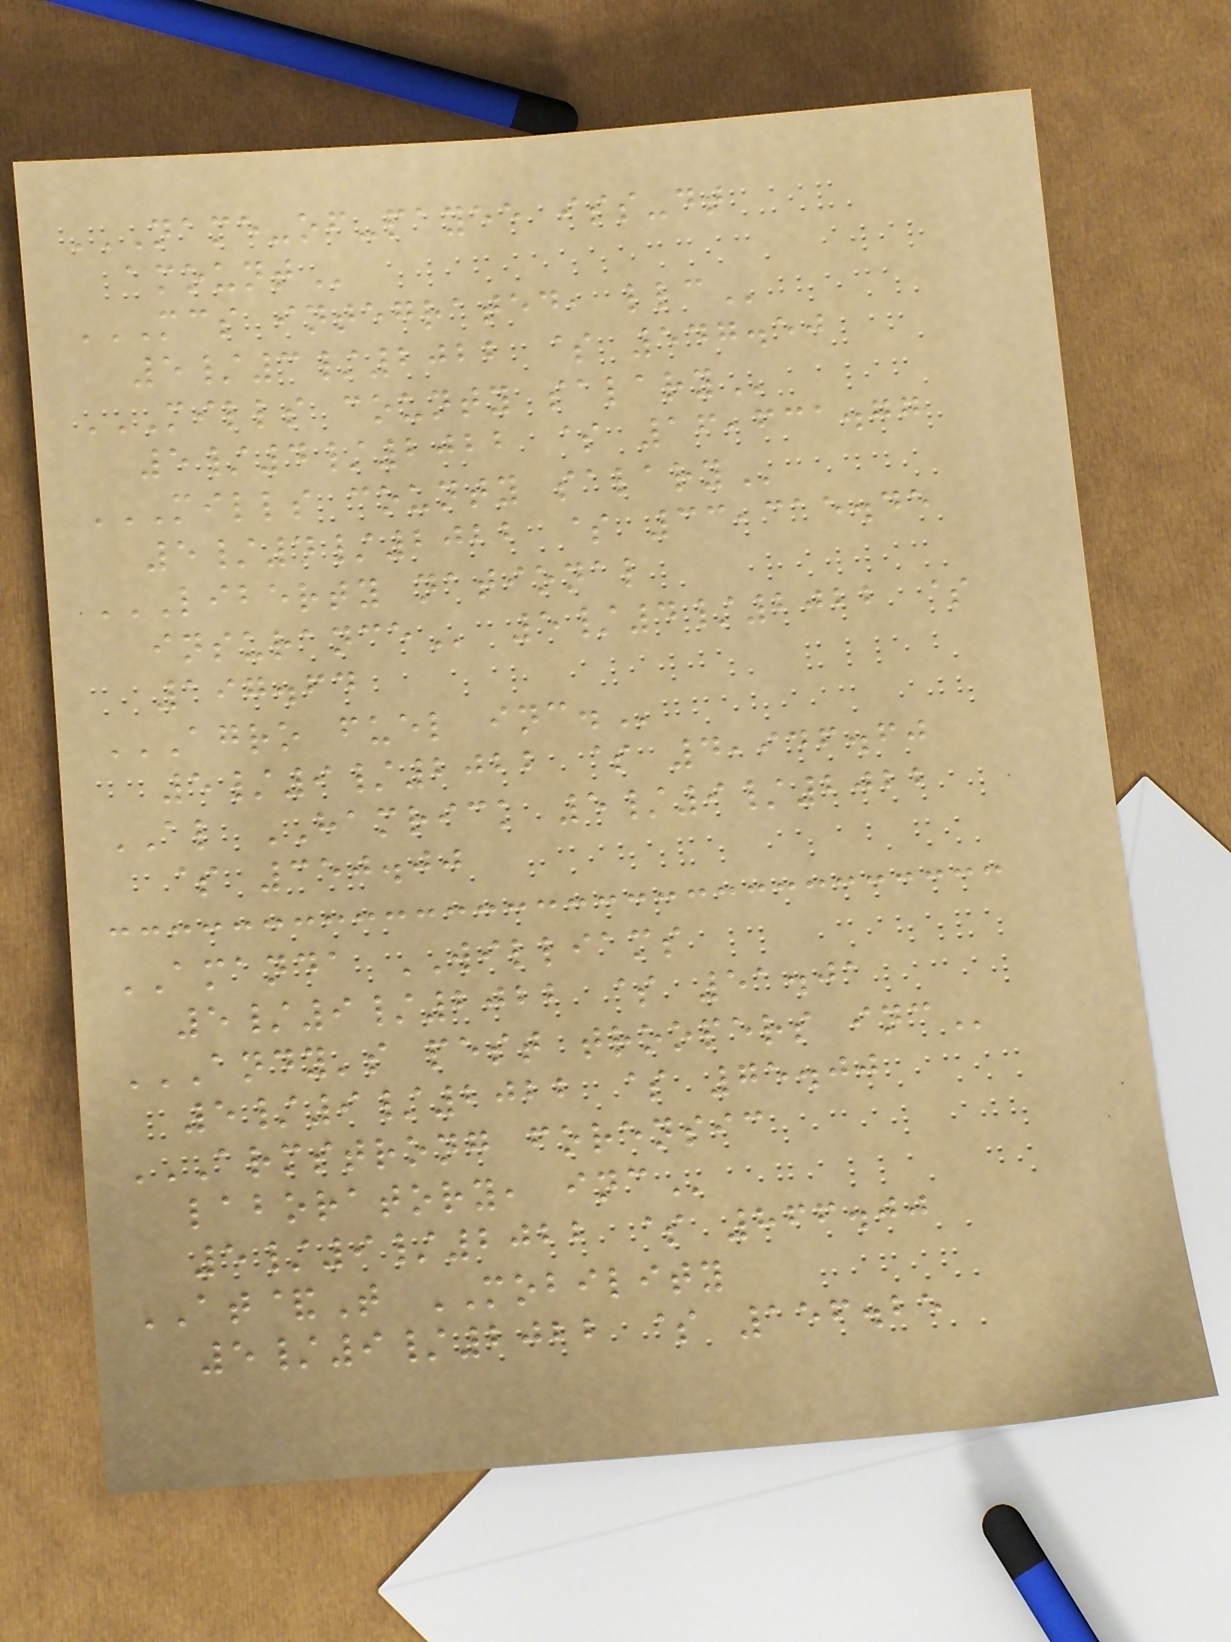NAME-OF-PAYEE ISS-DT
AMOUNT
MCS INTEGRATED, LLC
5/3/2022 $ 547.50
MILLS COUNTY SALARY
5/4/2022 $ 16,631.77
MILLS COUNTY SALARY
5/4/2022 $ 33,315.45
LIBERTY NATIONAL
INSURANCE 5/4/2022 $
197.64
AGRO FUEL INC.
5/9/2022 $ 4,946.60
AL HAMRICK 5/9/2022
$ 350.00
AMANDA WILLIAMS
5/9/2022 $ 51.01
ANDY'S PEST TROOPERS INC
5/9/2022 $ 75.00
ARMSTRONG FORENSIC
LABORATORY, INC
5/9/2022 $ 866.00
AT&T MOBILITY
5/9/2022 $ 156.25
